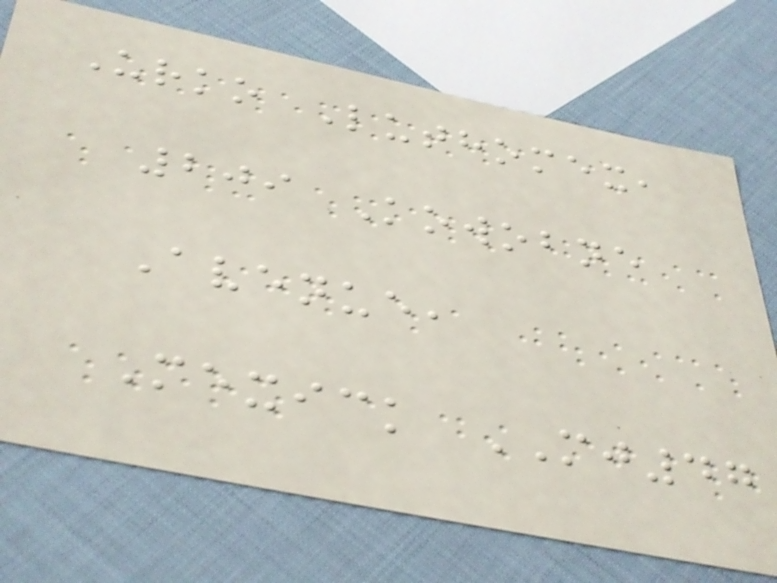Urko Luthomex,
209 Kowobne
Avenue,
Mexick MJ47
